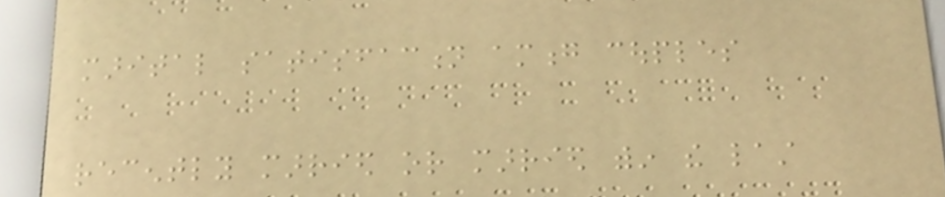marital satisfaction among couples
recently married or married within the last
